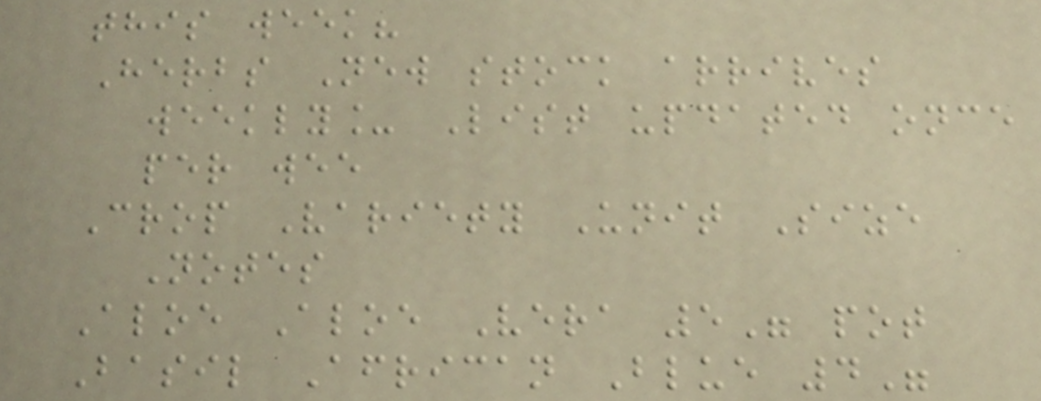this week?
Herbs New stock arrives
weekly_ List updated once
per wee
Crop Variety Unit Size
Notes
Aloe Aloe Vera 5" pot
Basil African Blue 4"
